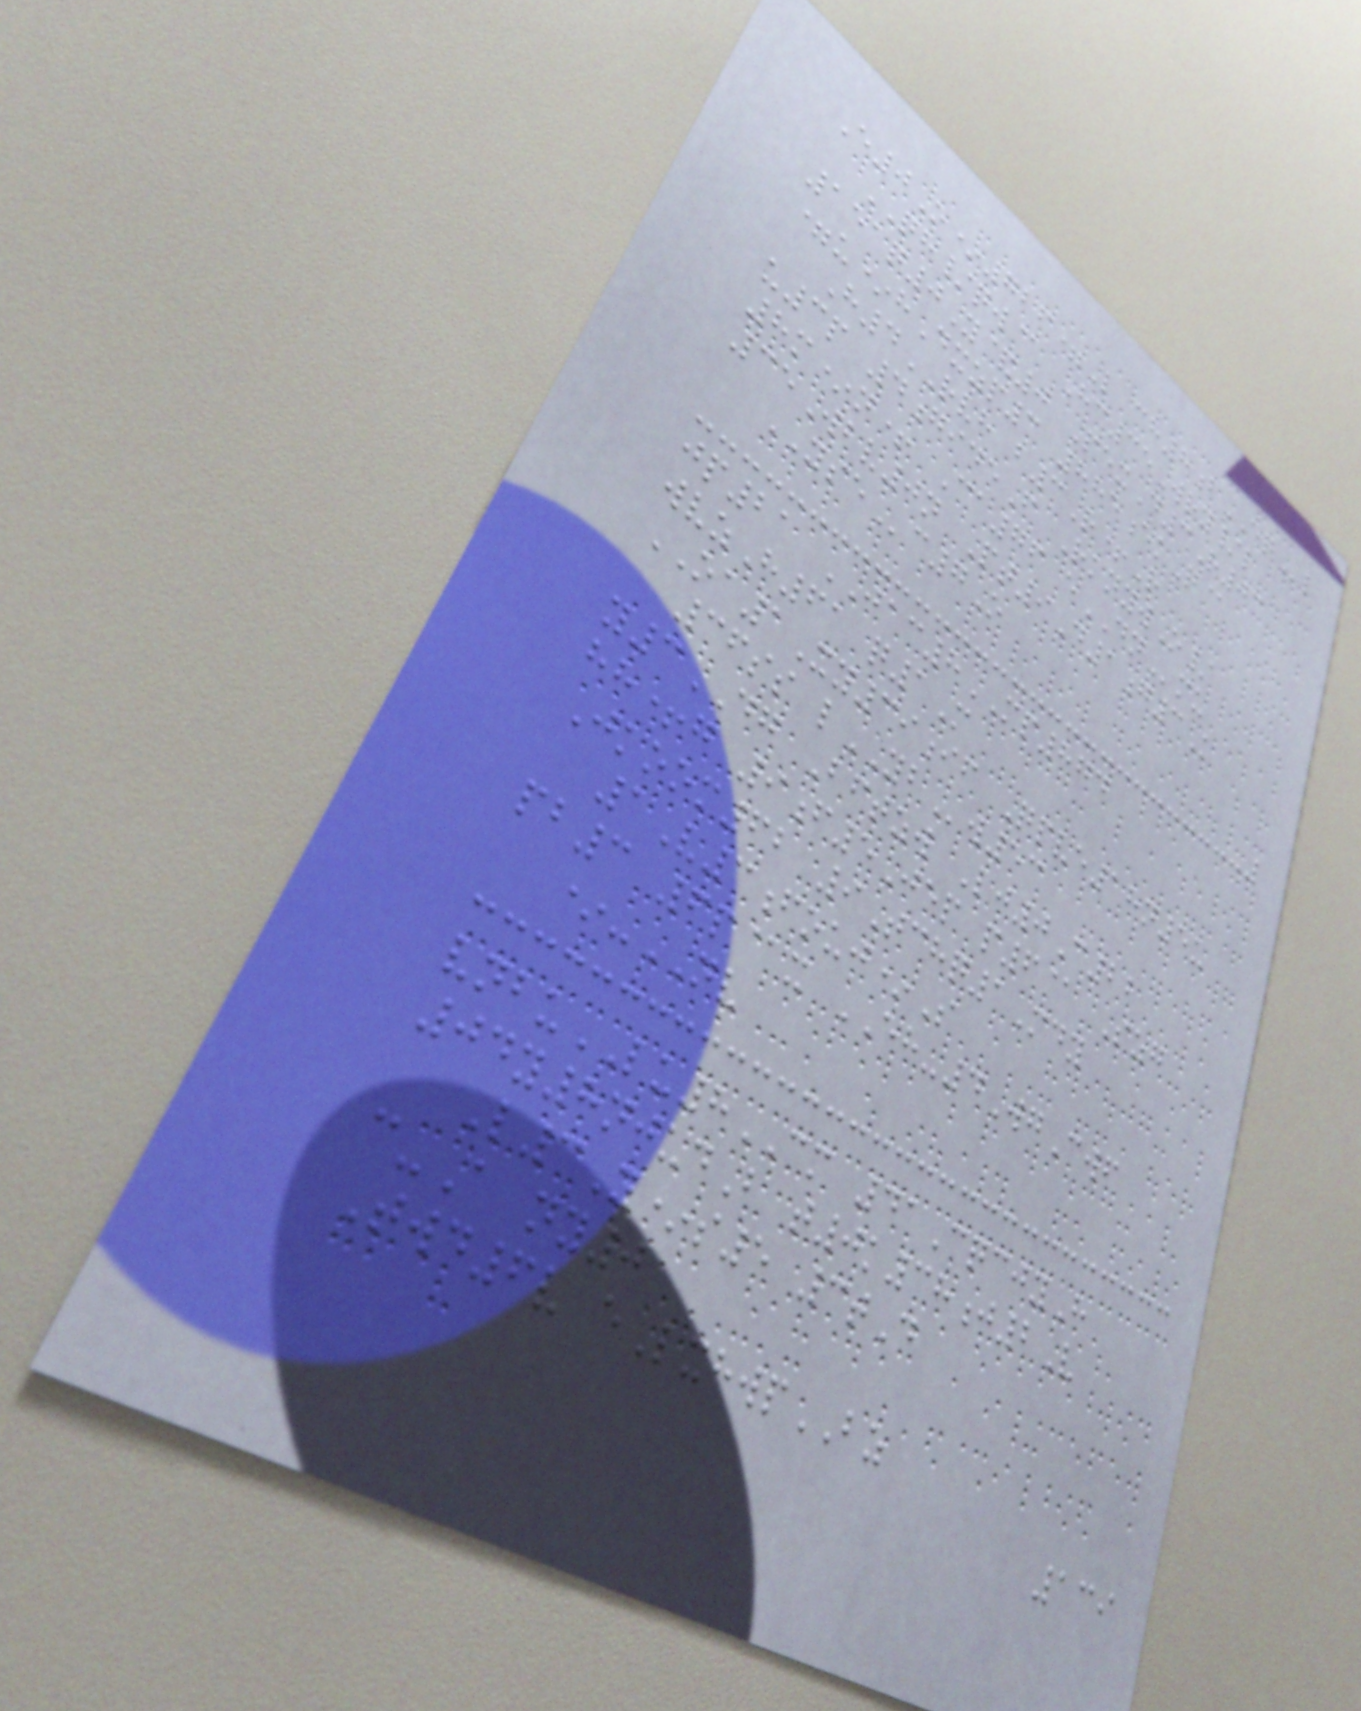E0O*726=L ch8bEQl
QH/qw@ Hc35Wry/l
151q0Y&0 PexD3R03
=u*hDxzp3 885ekQ@
H4RVH b3R+R
u3p 4gideF RknywO/
8m*n+ Ca76 eDNmu
35Wbv0n Pt9D1g3K
YSEc7O
jp21 JAC8MP874
wvzH61 q1M
OA1Xy39if Qpve18n5u
36ss lYBw53
y3DG Bftzw Lj0C22
hh+g 9f5Jep p6@ Szg
Jkoom62 9Tchq1Mdy
1V3fouj*S
pb3 6p@x EH-4WgCwf
*-NV
vnbuLU8CM 41CqcjyH
04y8njudB t0k38j2V
L3Y*s5 3tD
c-A ny0
Twd6v eLxhwpBZ
139
